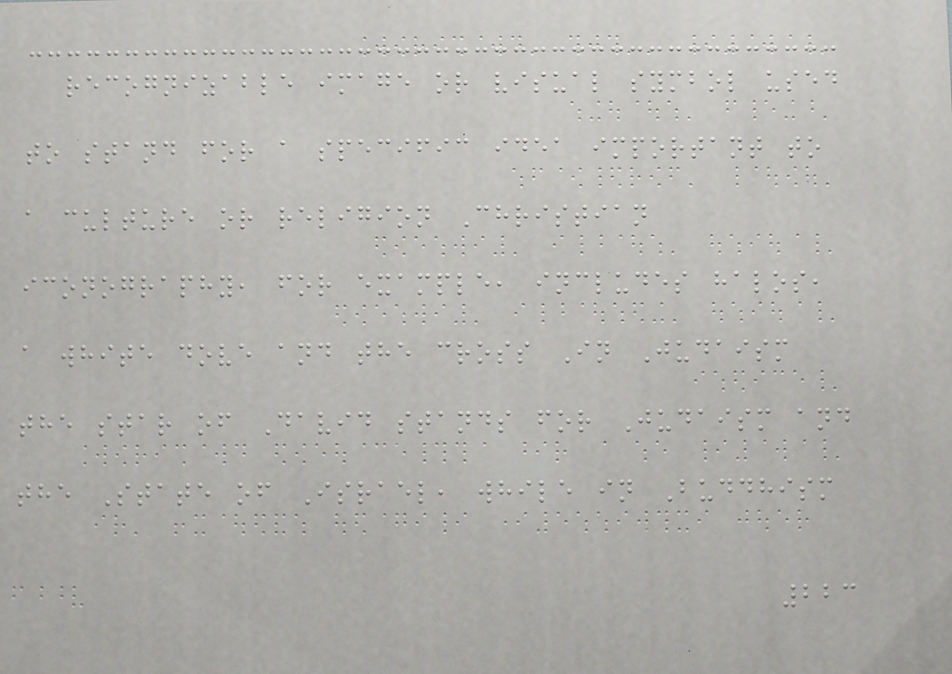recognizable image or visual symbol used
to stand for a specific idea important to
a culture or religion Christian
iconography, for example, includes halos,
a white dove and the cross In Judaism
the star of David stands for Judaism and
the State of Israel, while in Buddhism
223
